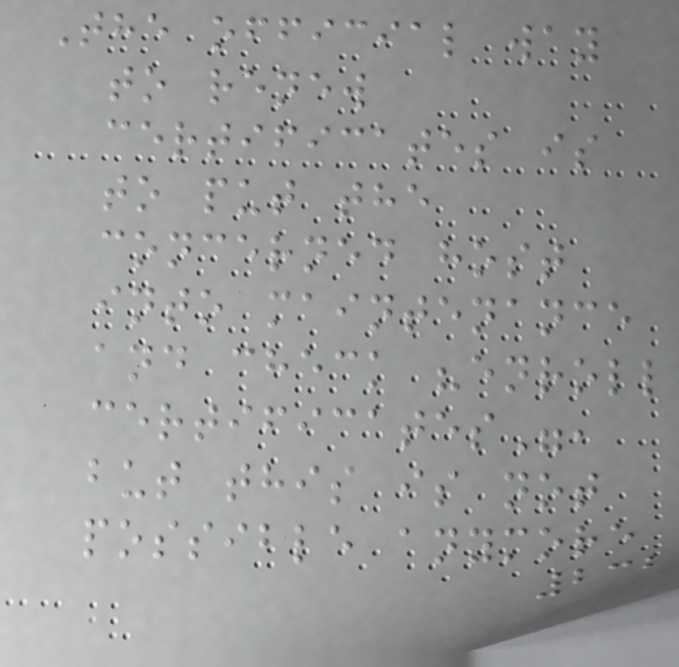The official way
to renew
certificates is
to put the
concerned host
into maintenance
and check "enroll
certificates",
but this is not
possible anymore
232
